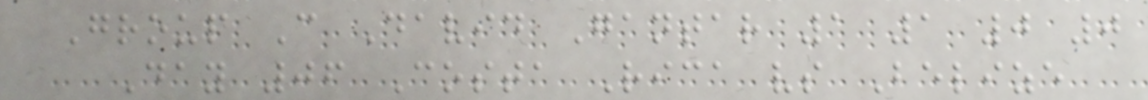Group C David Gantar 1 1 0 0
Day 06 Costa Rica vs Belize
